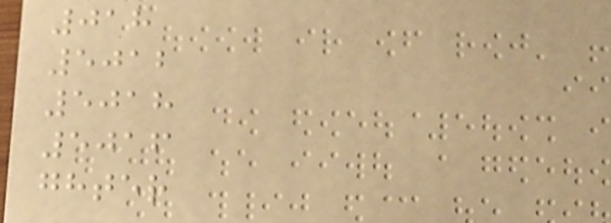018
5012
5018
5016
ghter
